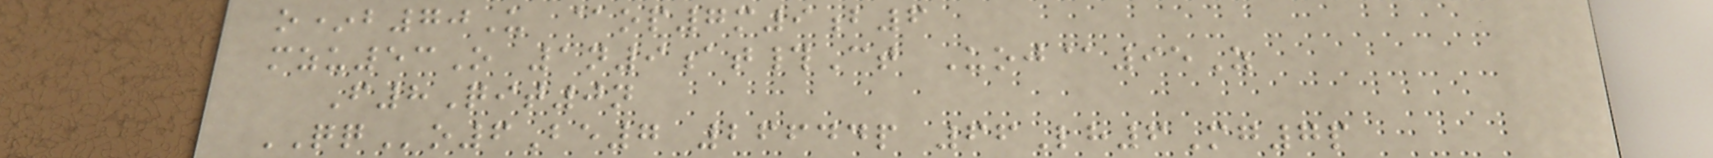o*b70U @op7m9b6
mzu53O 1n9at#Ct Uoj@95Z
F8Qit0n
QQo6Be7 26644p 66Lh6Mg7p
